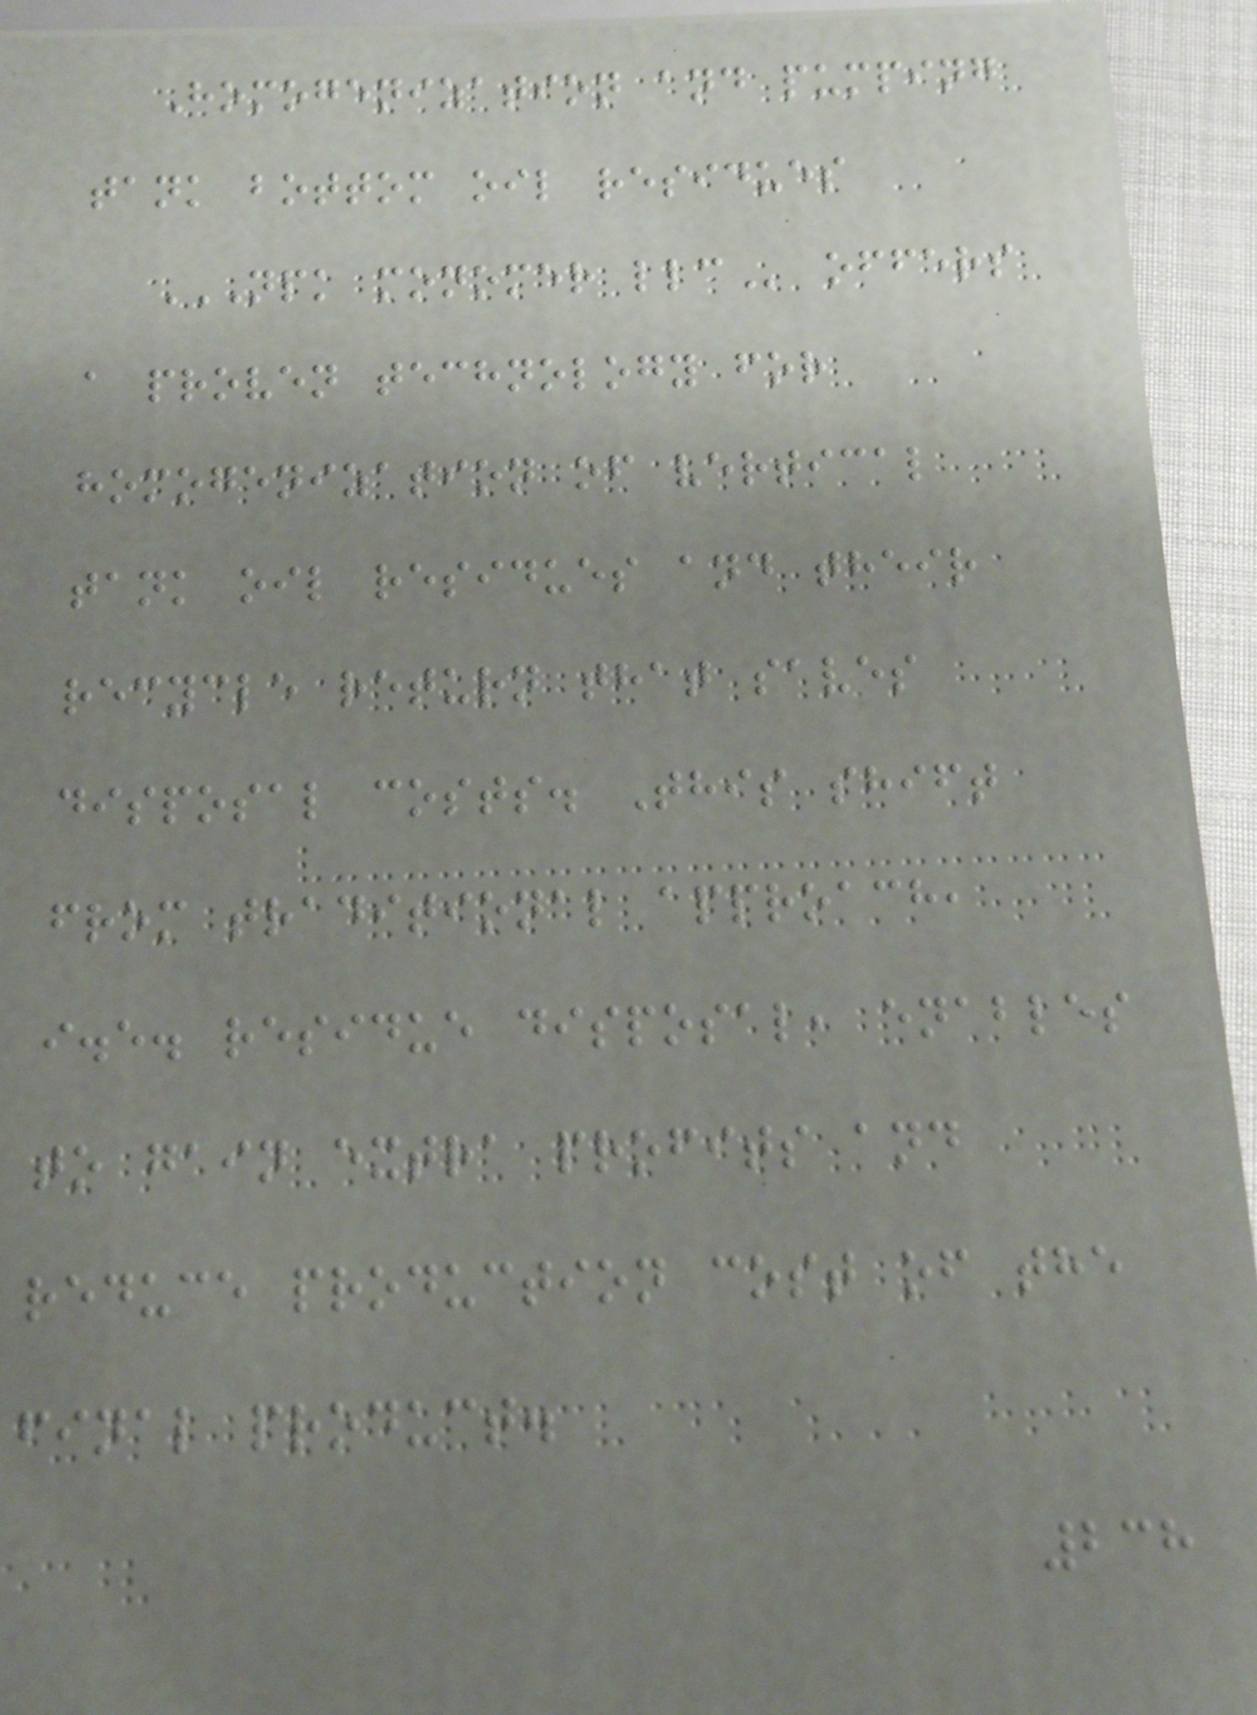Homogenization and pumping
tank bottom oil residues
NPK MONOMER LLC offers
a proven technology for
homogenization of vertical
tank oil residues and their
recycle return that saves
disposal costs. This shift
from traditional approach,
i.e. residue disposal, enables
to gain extra profits and
reduce production cost of the
final product.
238
